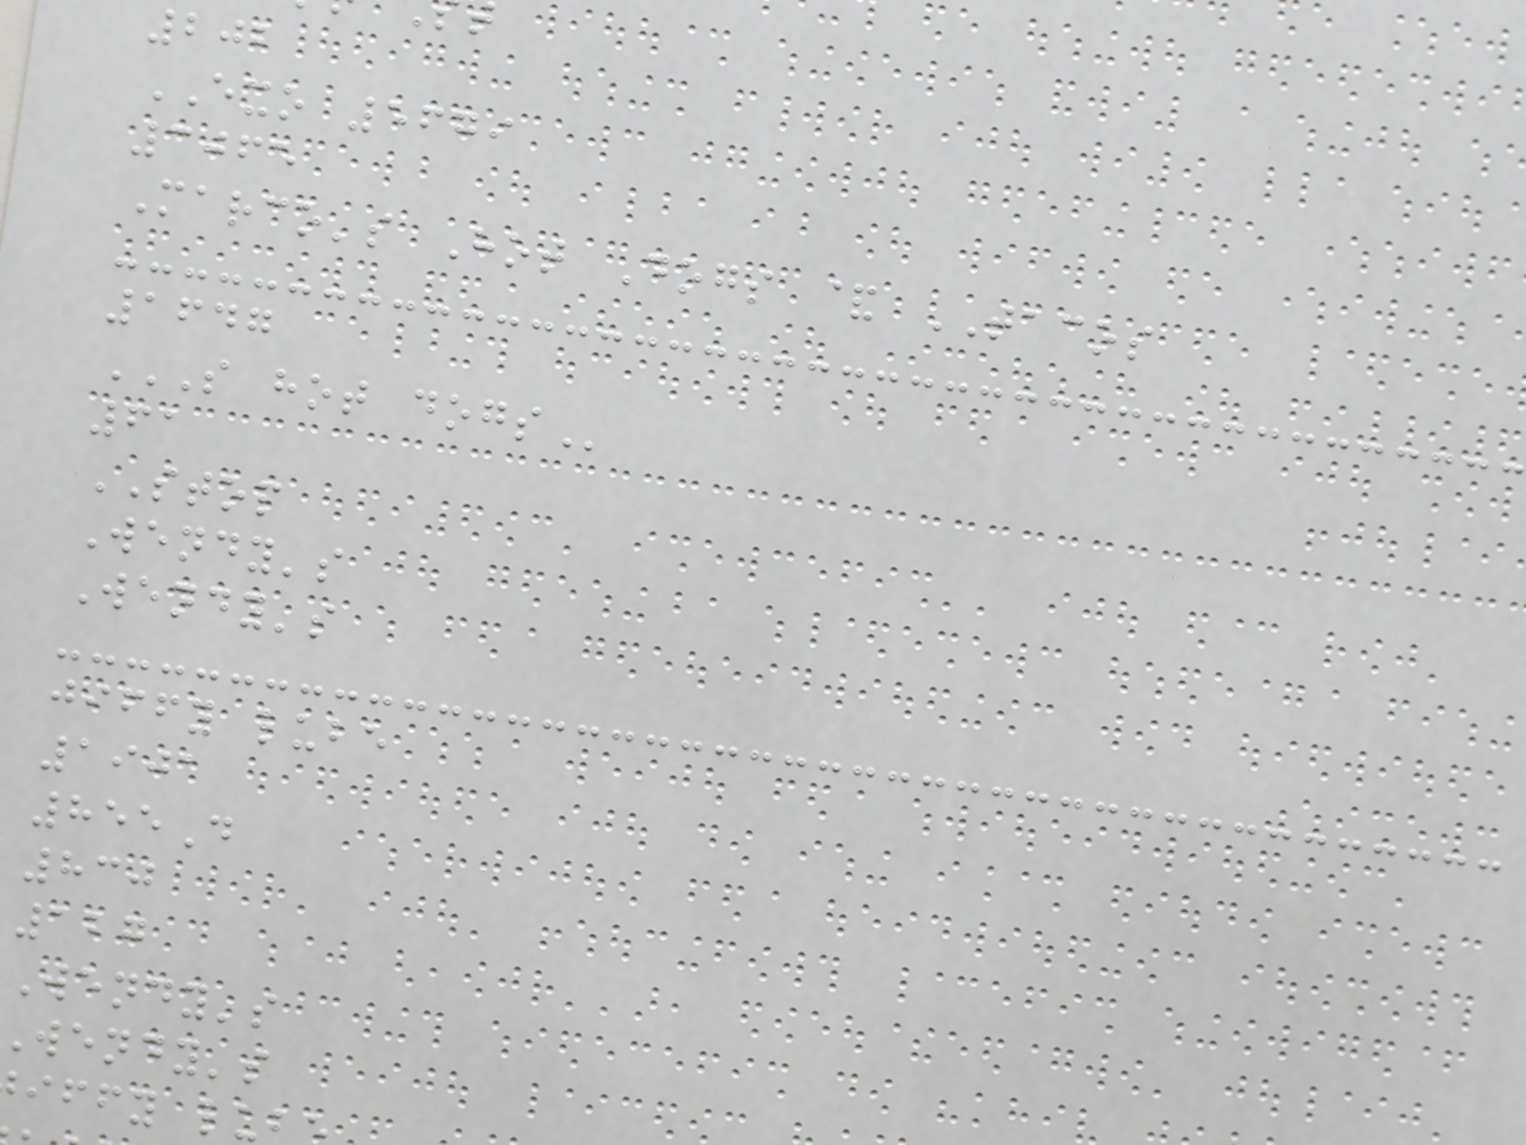202
EXO 5679
3065
Marco's Hot Dogs & TACOS
1647
S HOT DOGS
61
STOP
Wendy's
Wendy's
jiffy lube
1901
855D
830
127
Wendy's
wendy's
iffy lu
